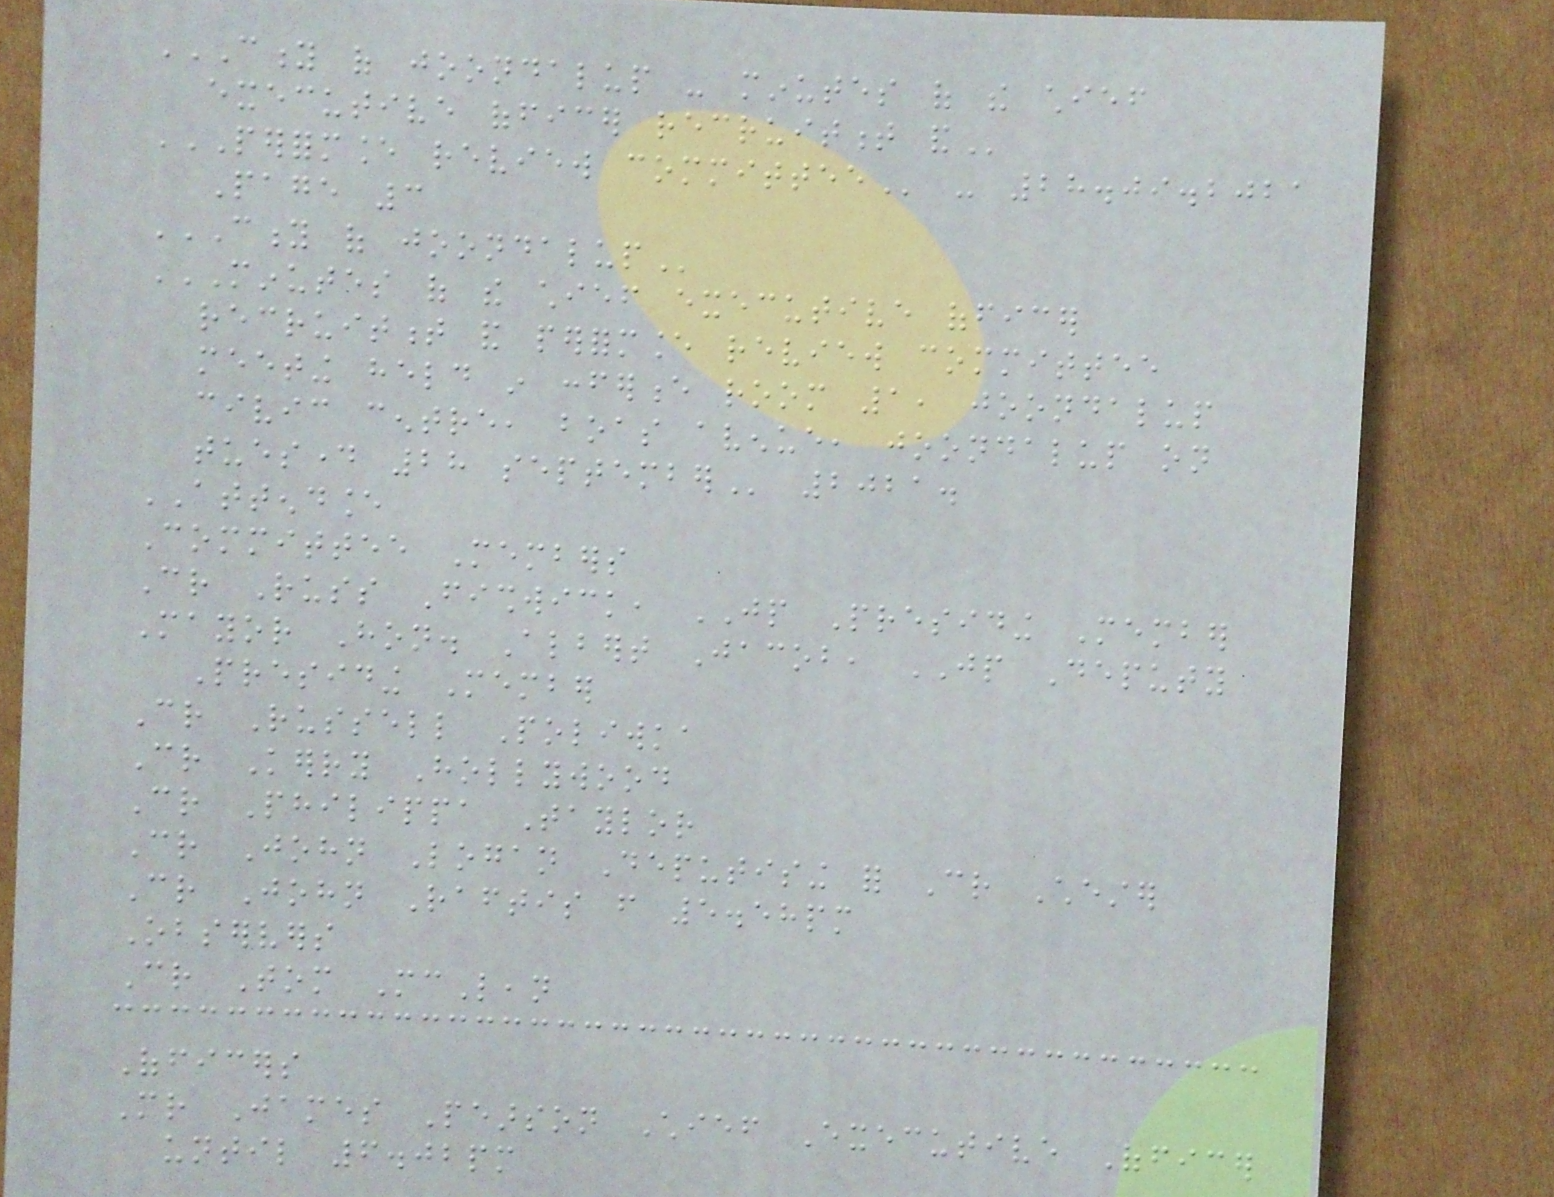CITY OF JOONDALUP - MINUTES OF THE CHIEF
EXECUTIVE OFFICER RECRUITMENT AND
PERFORMANCE REVIEW COMMITTEE - 28.09.2021
Page 3
CITY OF JOONDALUP
MINUTES OF THE CHIEF EXECUTIVE OFFICER
RECRUITMENT AND PERFORMANCE REVIEW COMMITTEE
MEETING HELD IN CONFERENCE ROOM 1, JOONDALUP
CIVIC CENTRE, BOAS AVENUE, JOONDALUP ON
TUESDAY 28 SEPTEMBER 2021.
ATTENDANCE
Committee Members
Cr Russ Fishwick, JP Presiding Member
Mayor Hon. Albert Jacob, JP Deputy
Presiding Member
Cr Russell Poliwka
Cr Kerry Hollywood
Cr Philippa Taylor
Cr John Logan Deputising for Cr Chester
Cr John Raftis from 5.58pm
Observers
Cr Tom McLean
Officers
Mr James Pearson Chief Executive Officer
until 6.02pm
